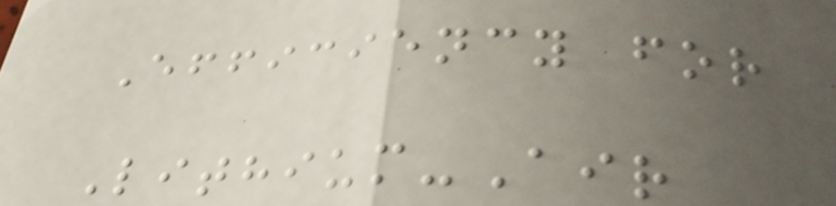Efficiency for
Lithium-Air
